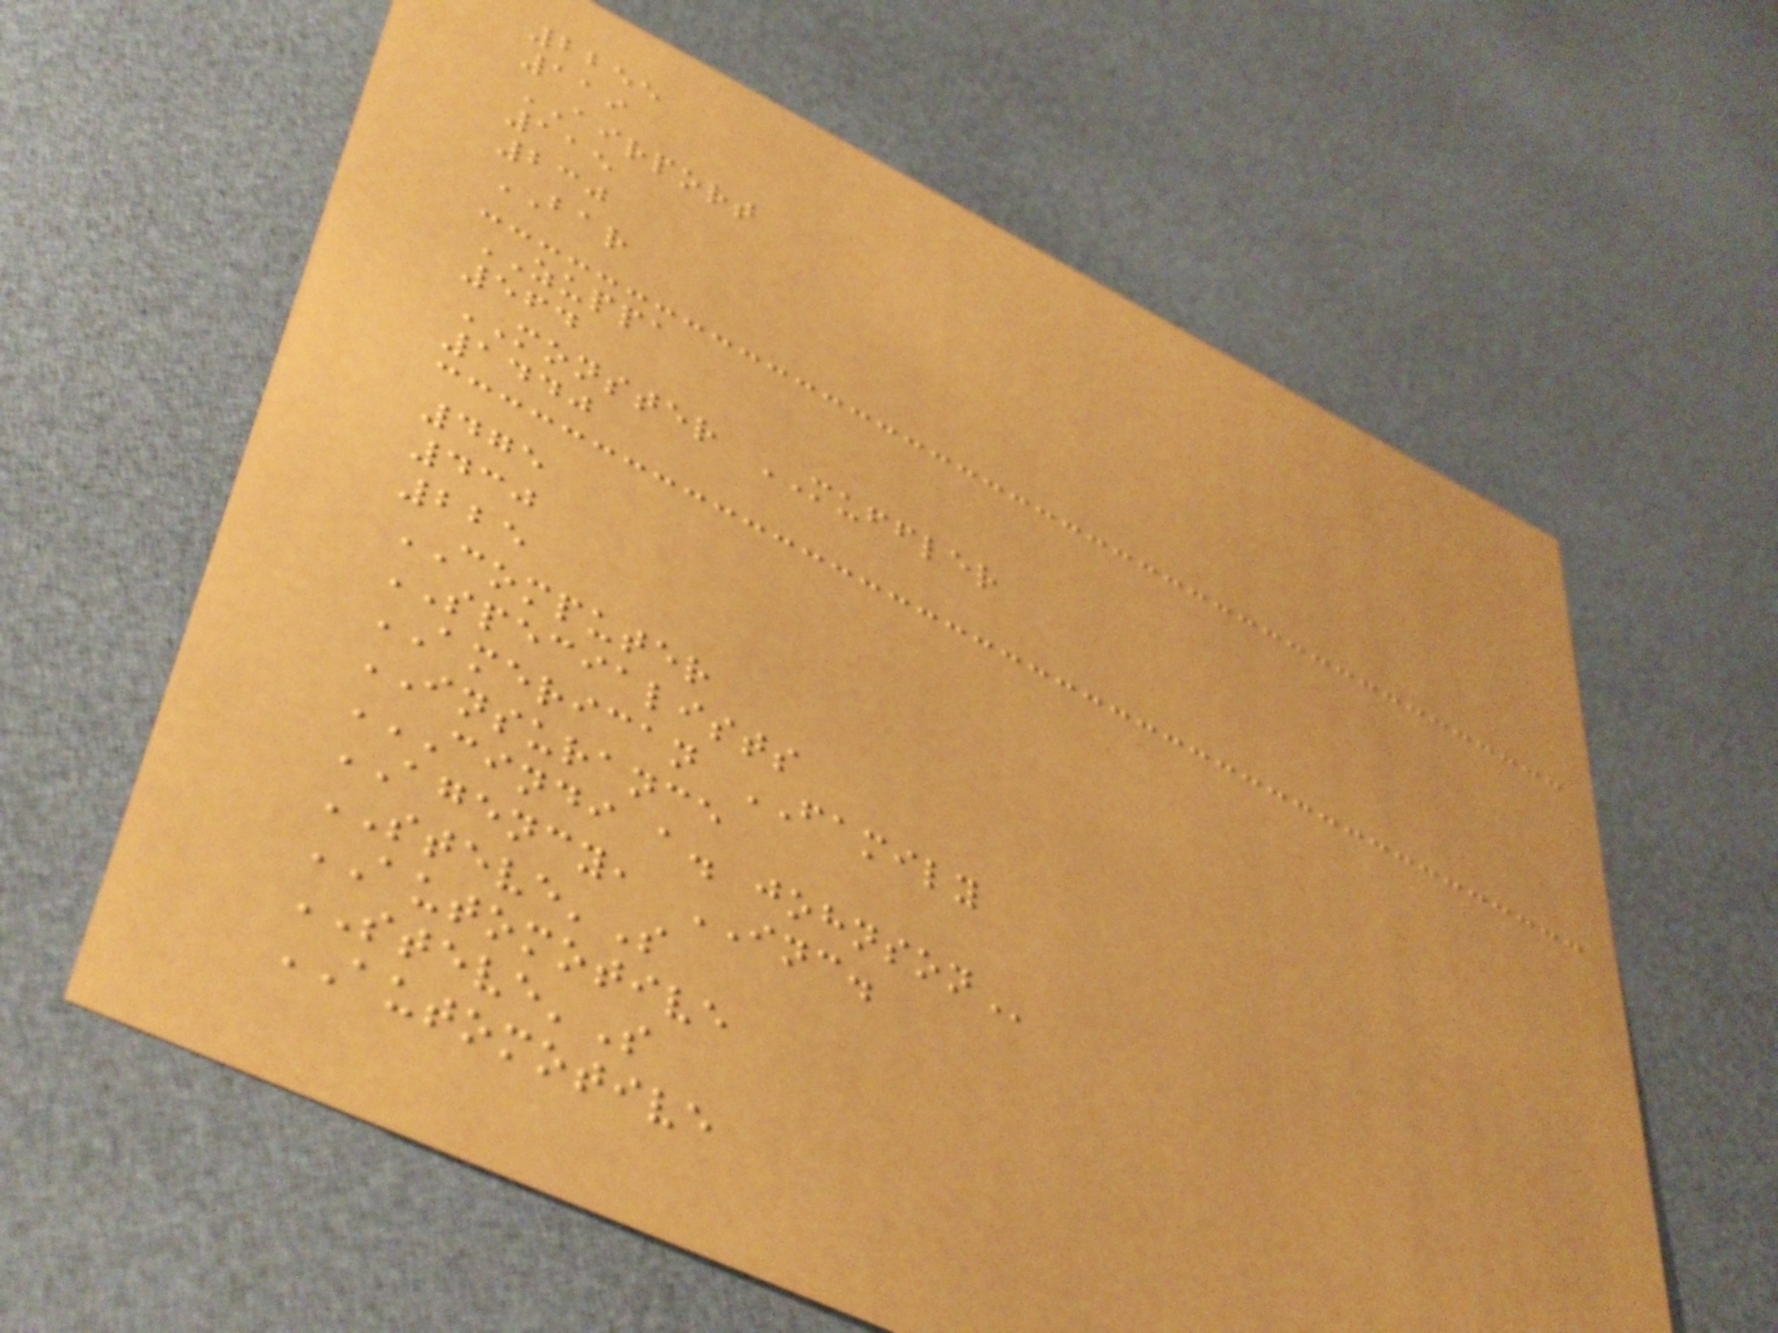2255
119
AIRPORT
115
230
BAR
ZUPPA
564
MONSTER MUFFLER
1440
475
430
225
COMPUTER
SPECIALISTS
AMERICAN FAMILY
INSURANCE
CINDI A. JOHNSON
AGENCY, INC.
STEVE'S
AUTOMOTIVE
STEVE'S
AUTOMOTIVE
